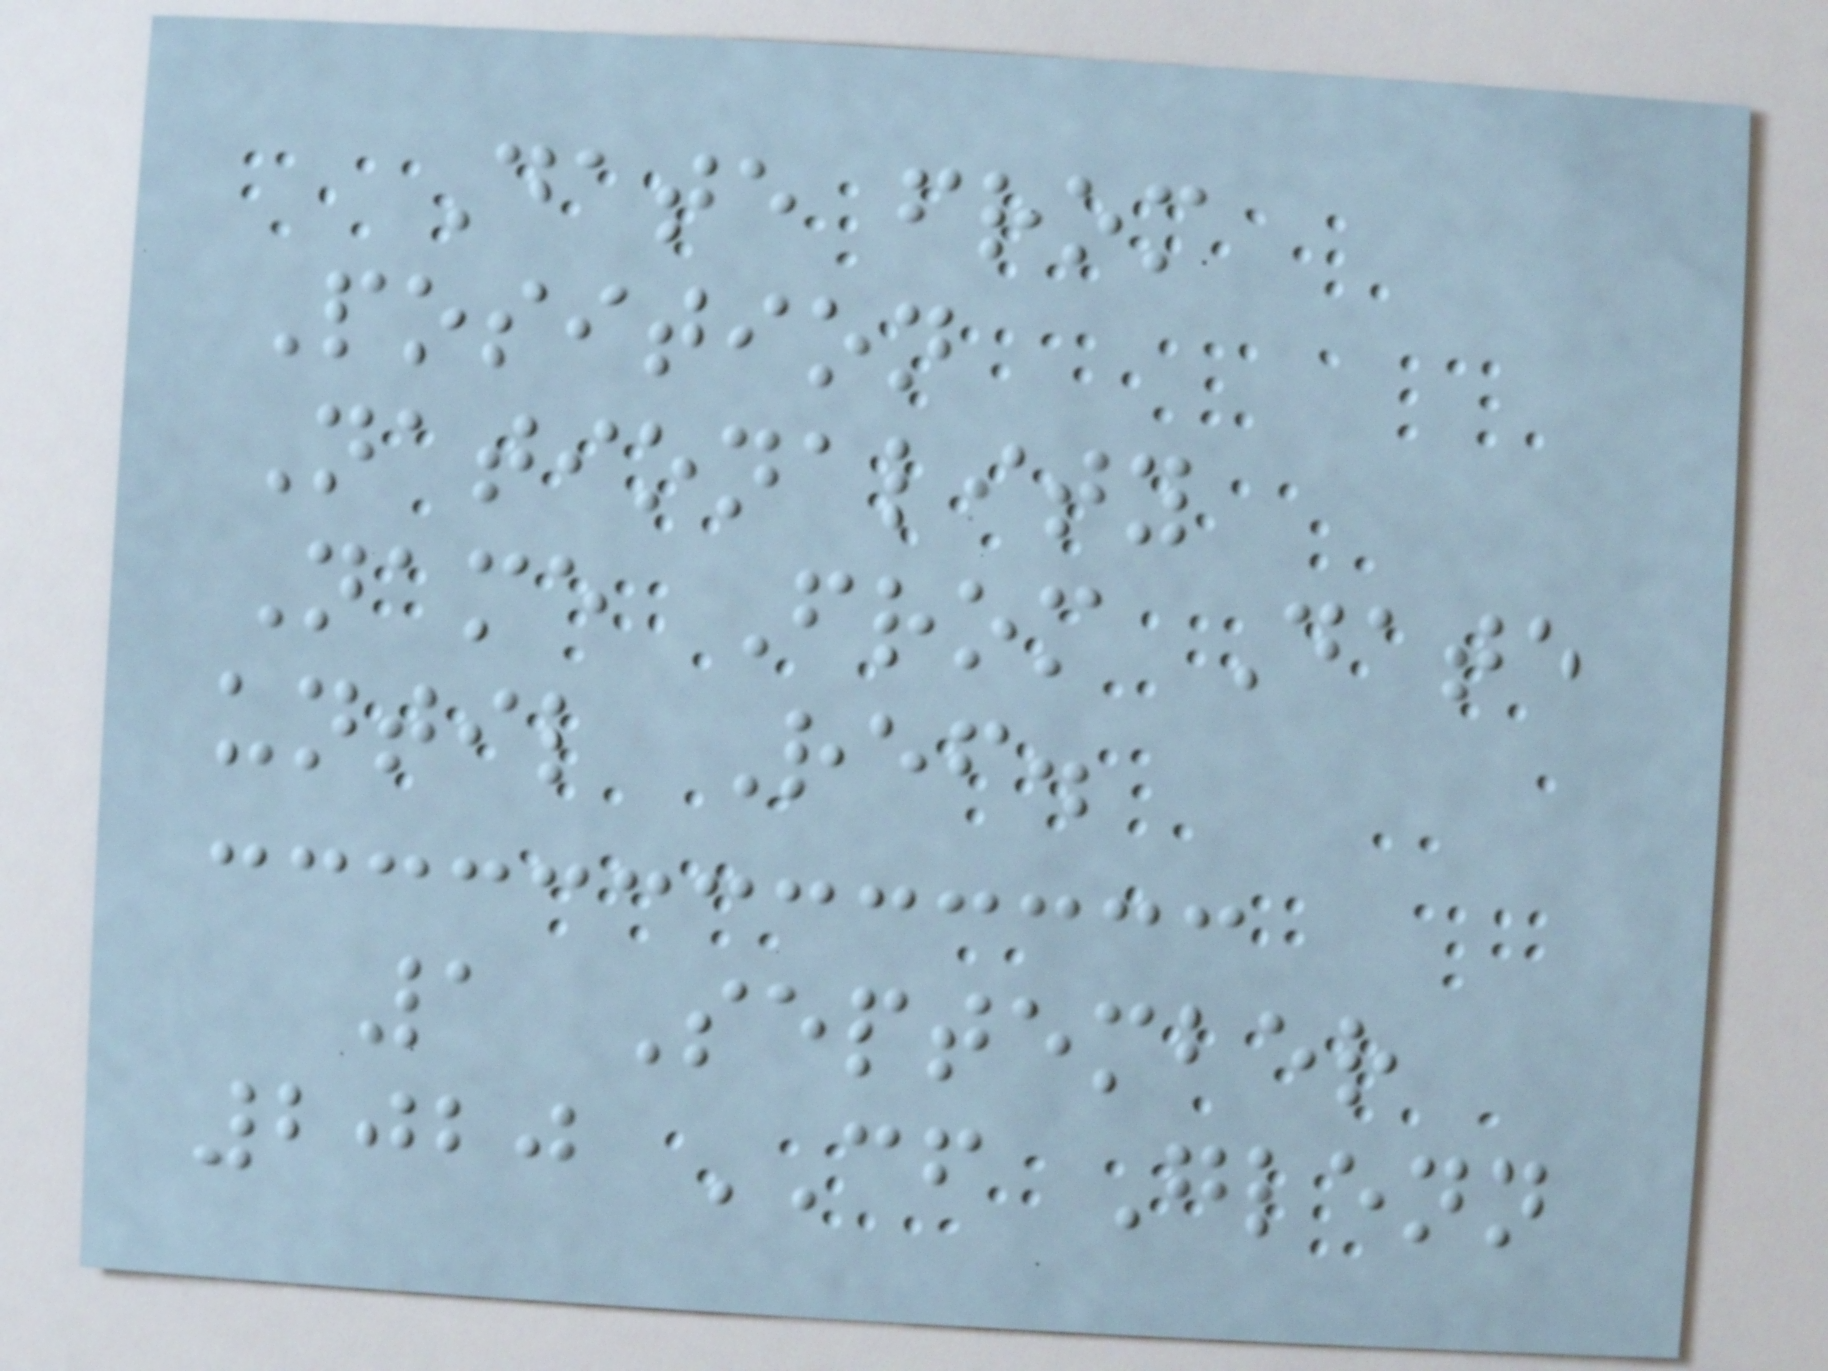Date from
Position
Nationality
Name From Date
until Ref.
1 September
2020 CF Glenn
